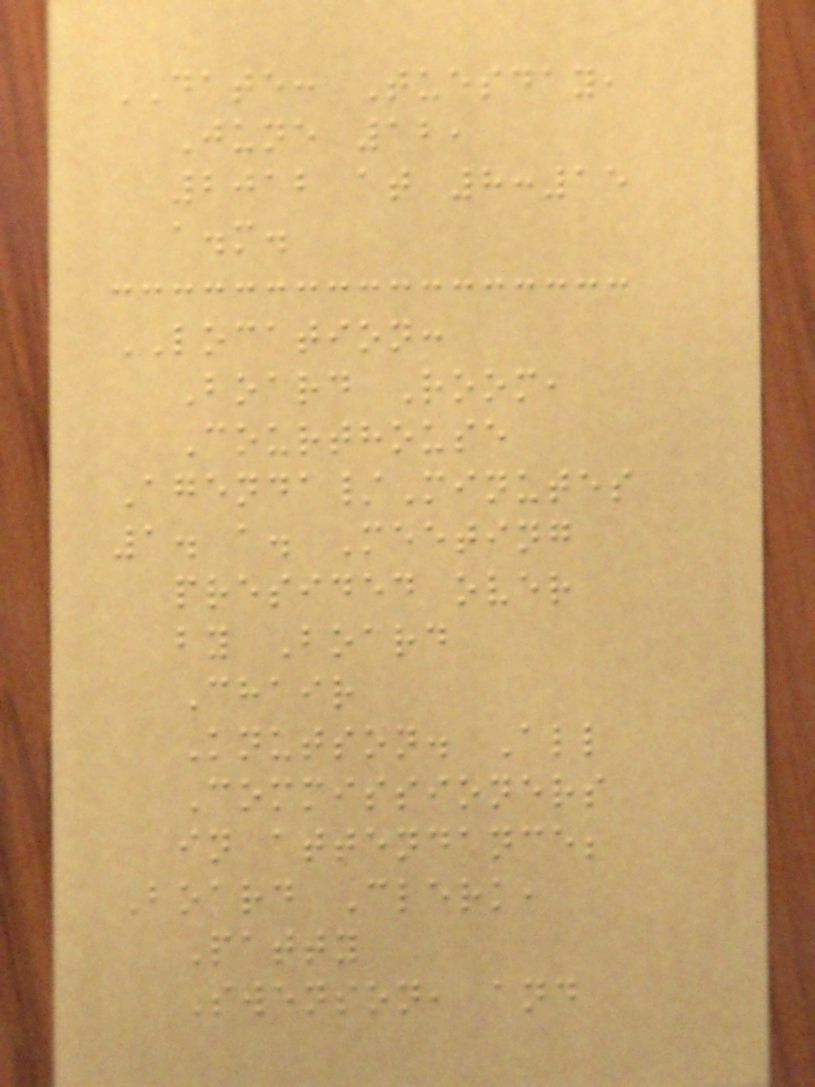DATE: Tuesday,
June 12,
2012 at 8:15
a.m.
LOCATION:
Board Room,
Courthouse
Agenda/Minutes
1. a. Meeting
presided over
by Board
Chair
Knutson. All
Commissioners
in attendance;
Board Clerk,
Patty
Swenson, and
